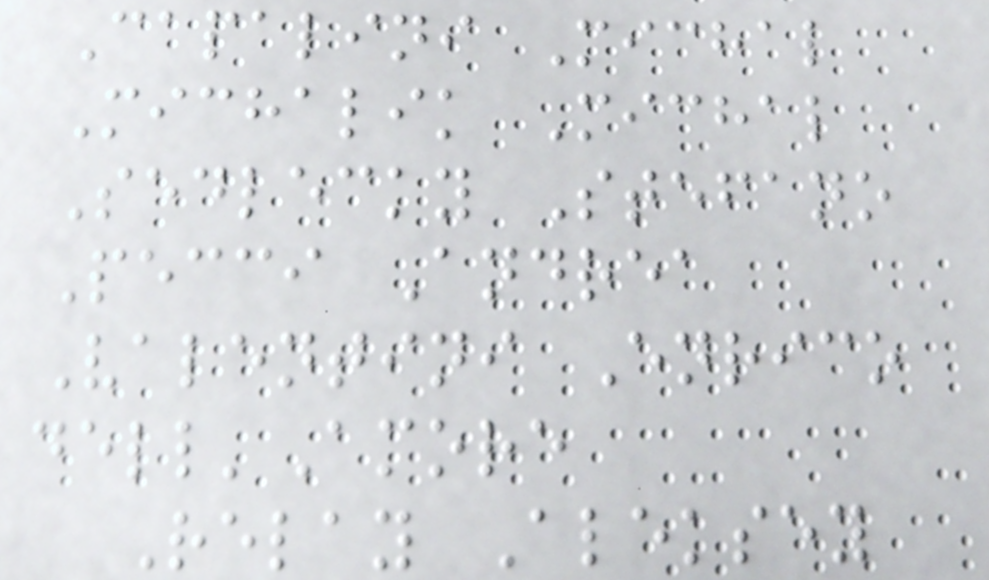Capalini Michal
Michalik Michal
Sedlecky Stefano
Pecci Andrea
Valentini Enrico
dell'Amore
Relay Aleksey
